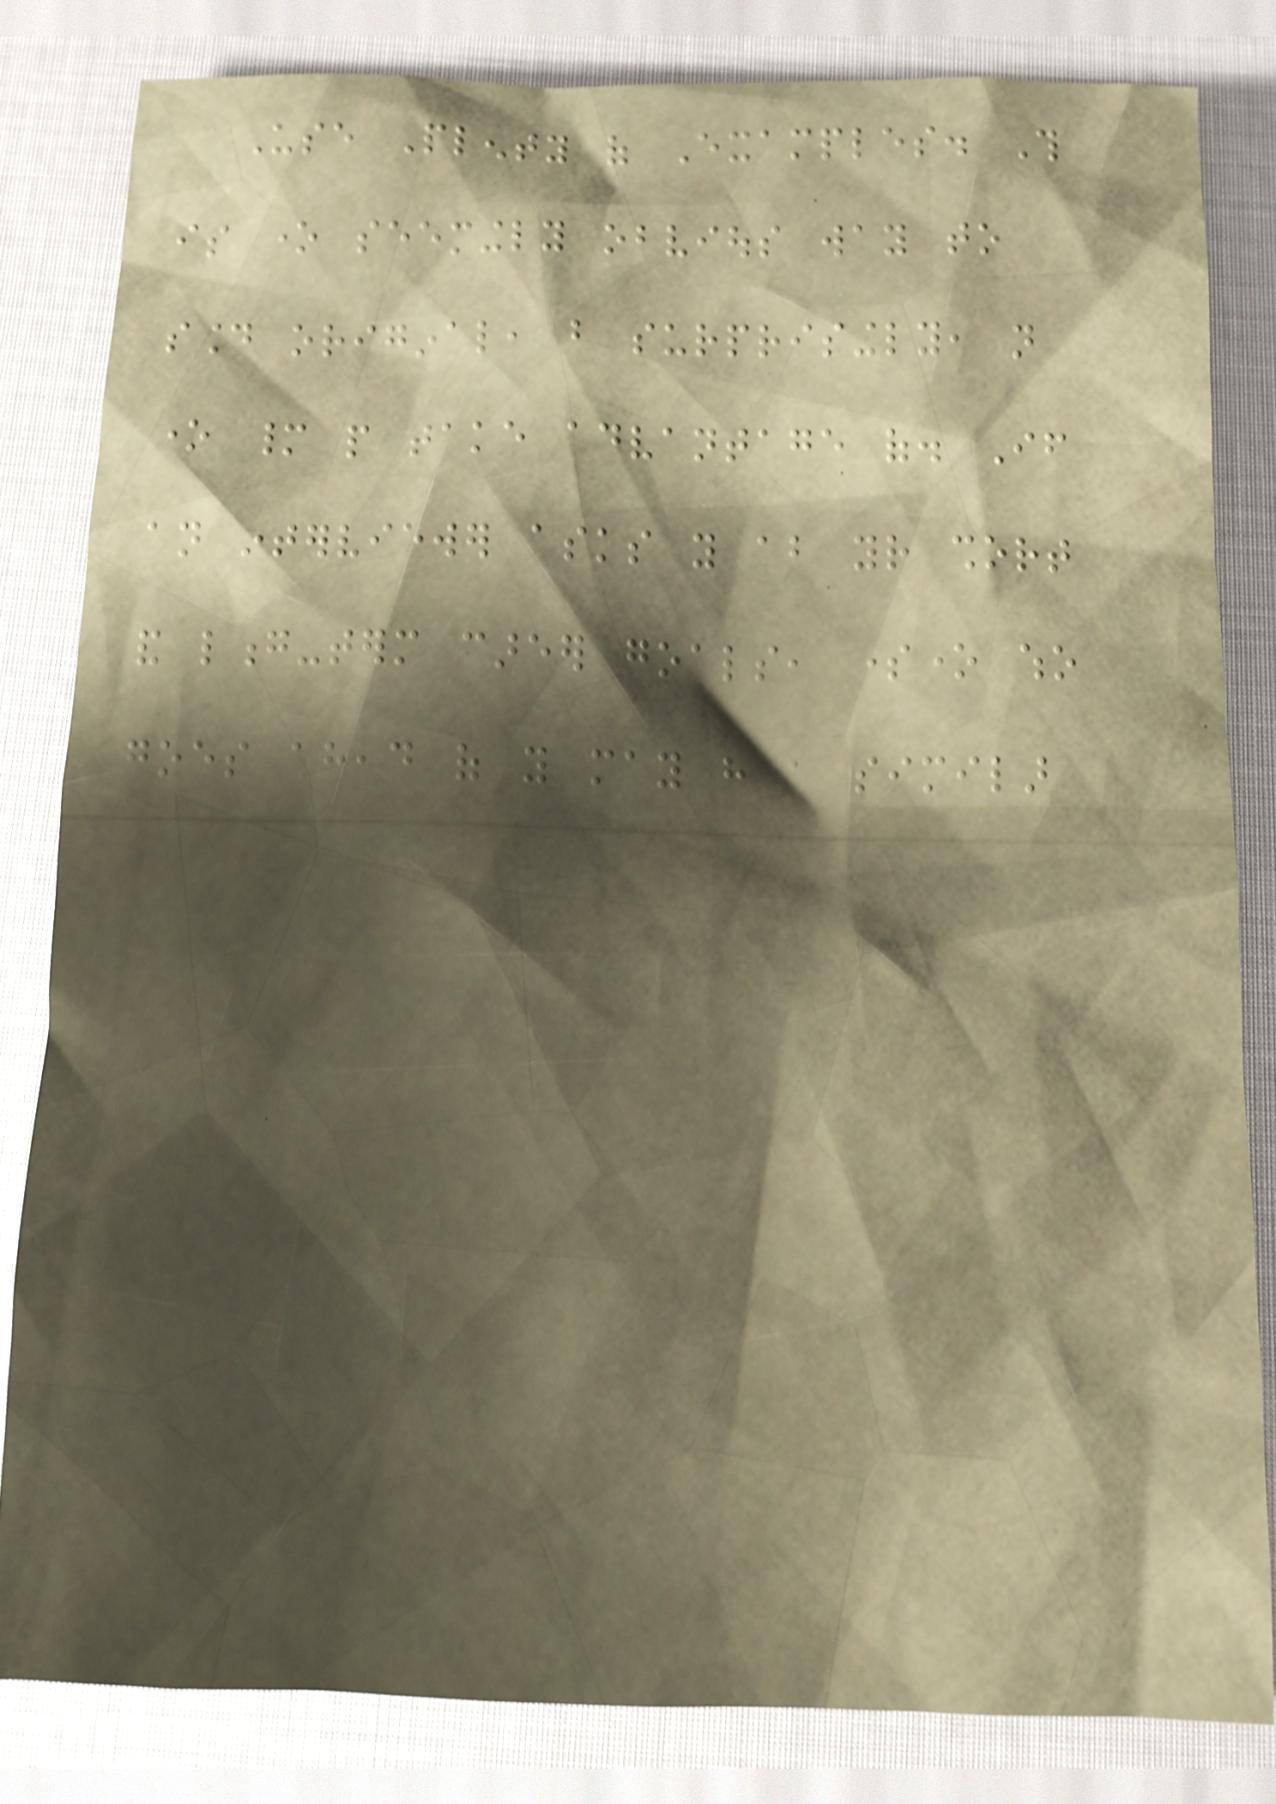Use Plenty of Examples. This
is one seemingly obvious way to
sound original, but surprisingly, not
one many people take advantage of. If
an interviewer asks you about your short
and long-term career goals, someone who
goes ahead of you may have a similar
